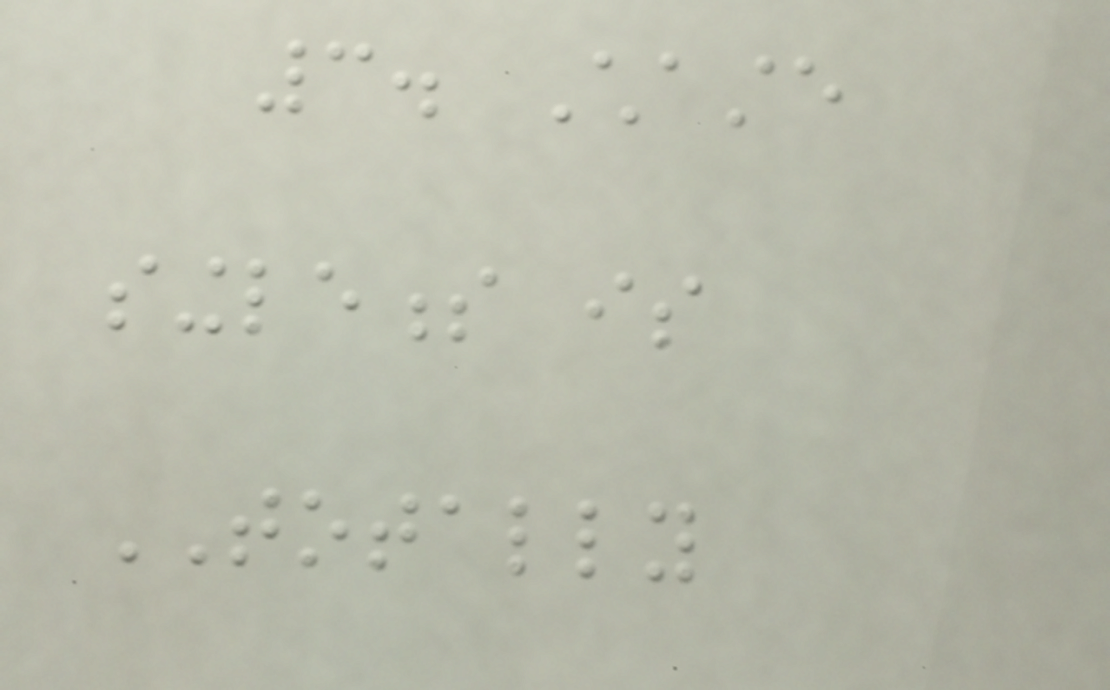3. Chaste
singleness is
TOTALLY
